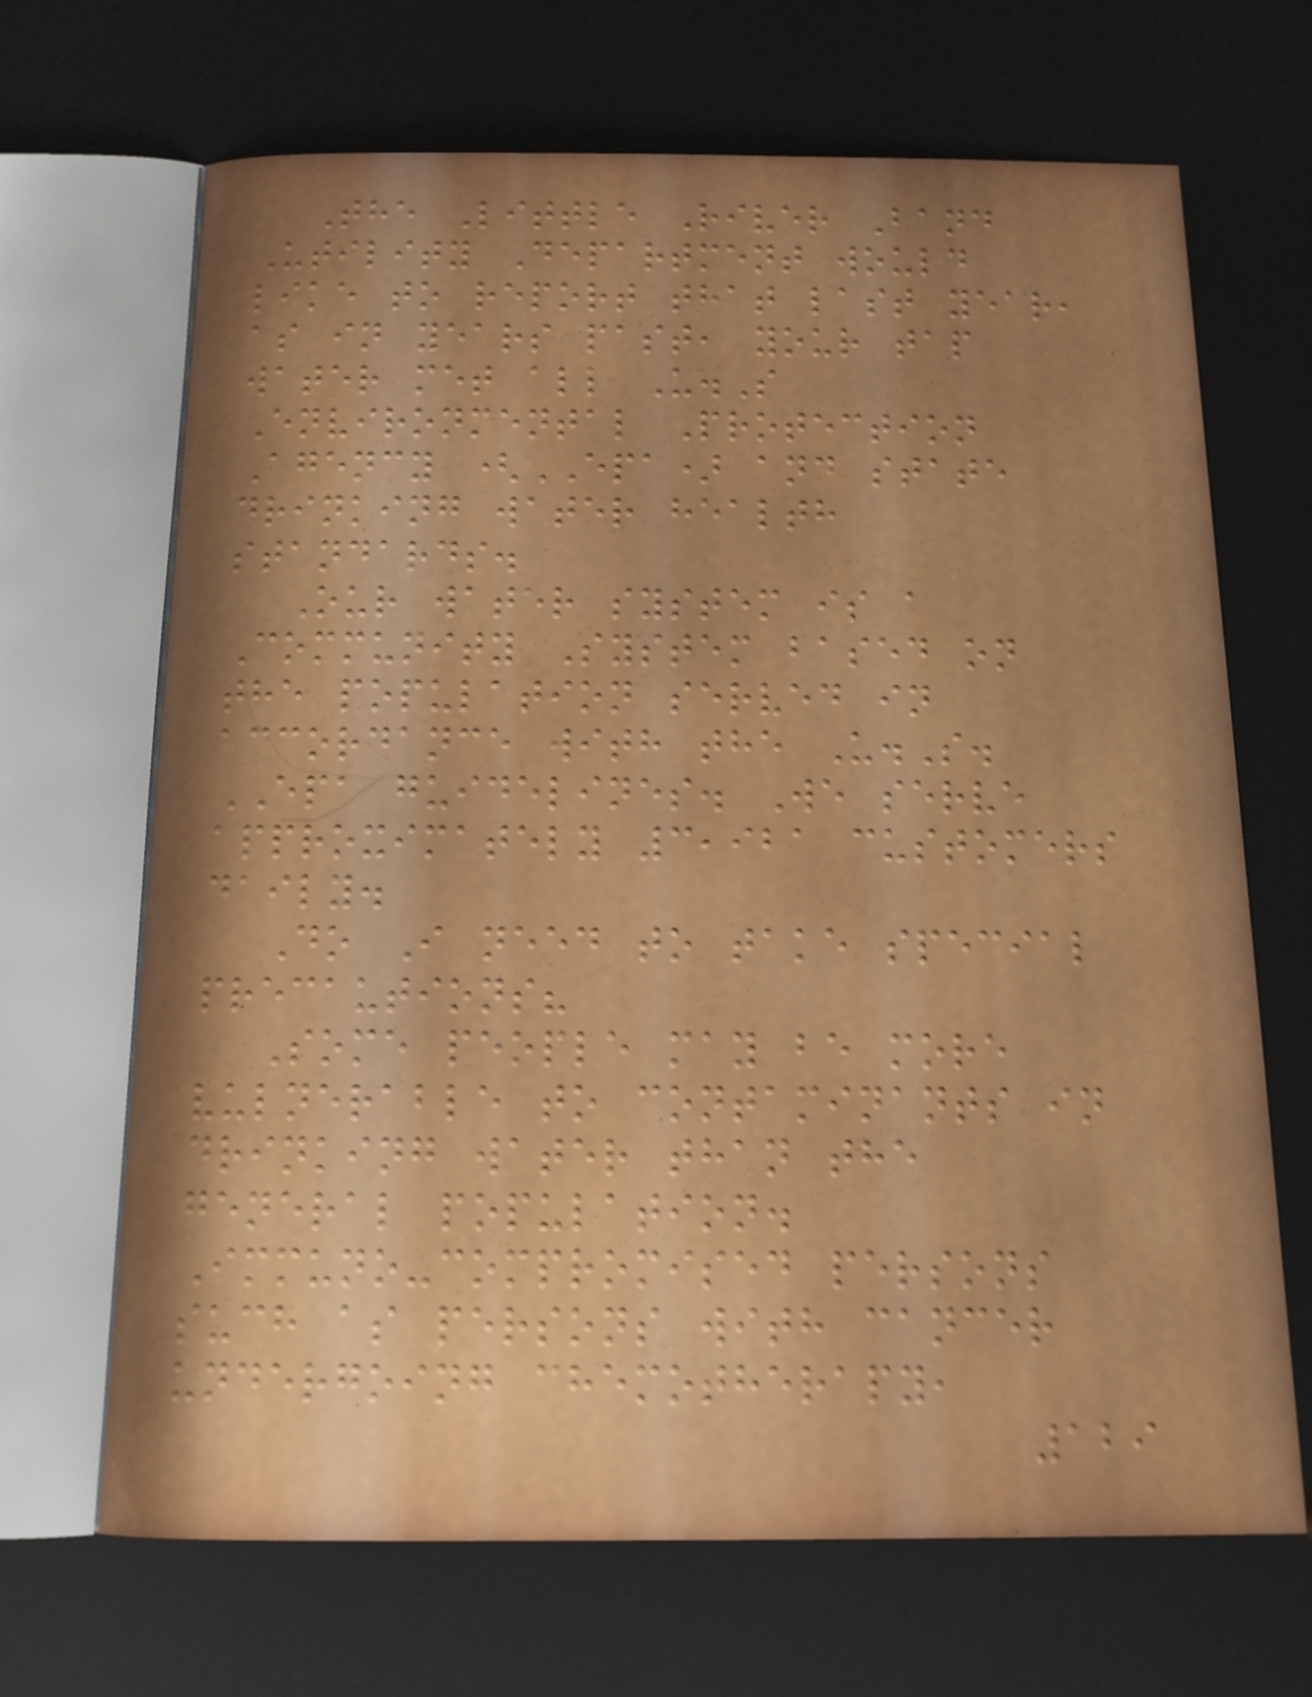The Little River Band
Utility Department would
like to report that last year,
as in years past, your tap
water met all U.S
Environmental Protection
Agency (EPA) and state
drinking water health
standards.
Our water system is a
Community System based on
the population served in
accordance with the U.S.
EPA guidelines. We serve
approximately 3,921 customers
daily.
Do I need to take special
precautions?
Some people may be more
vulnerable to contaminants in
drinking water than the
general population.
Immuno-compromised persons
such as persons with cancer
undergoing chemotherapy,
129
